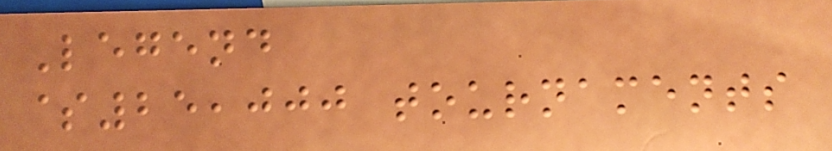Legend
$25,000 tournaments
